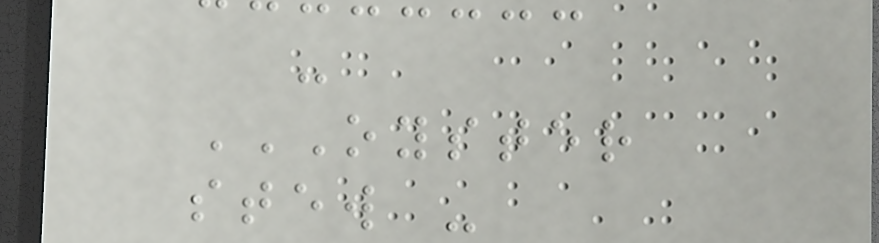-
OYSTER
STEW -
